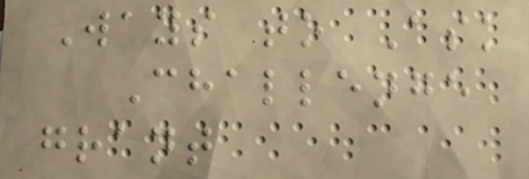Ways to Ask
Challenge
grant
